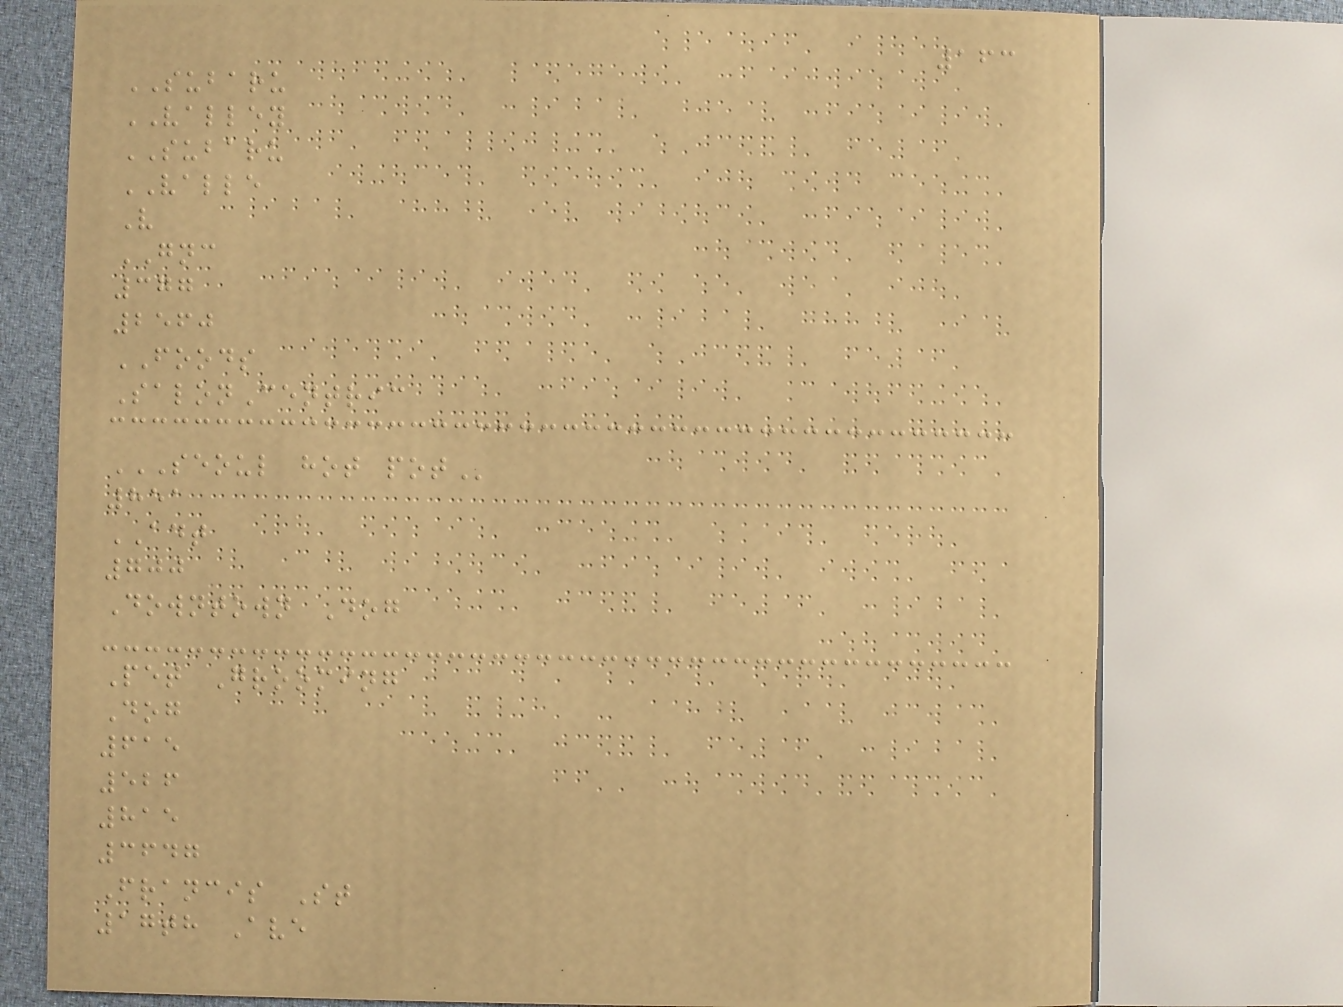163
SUBARU
VALLEY
SUBARU
VALLE
V
GNC
377
2560
FOODS
SalonCentric
SEOUL HOT POT
851
ADT
700
Downtown Dog
Pet Grooming
Dog
615
526
815
3647
Francis St
17th Ave
